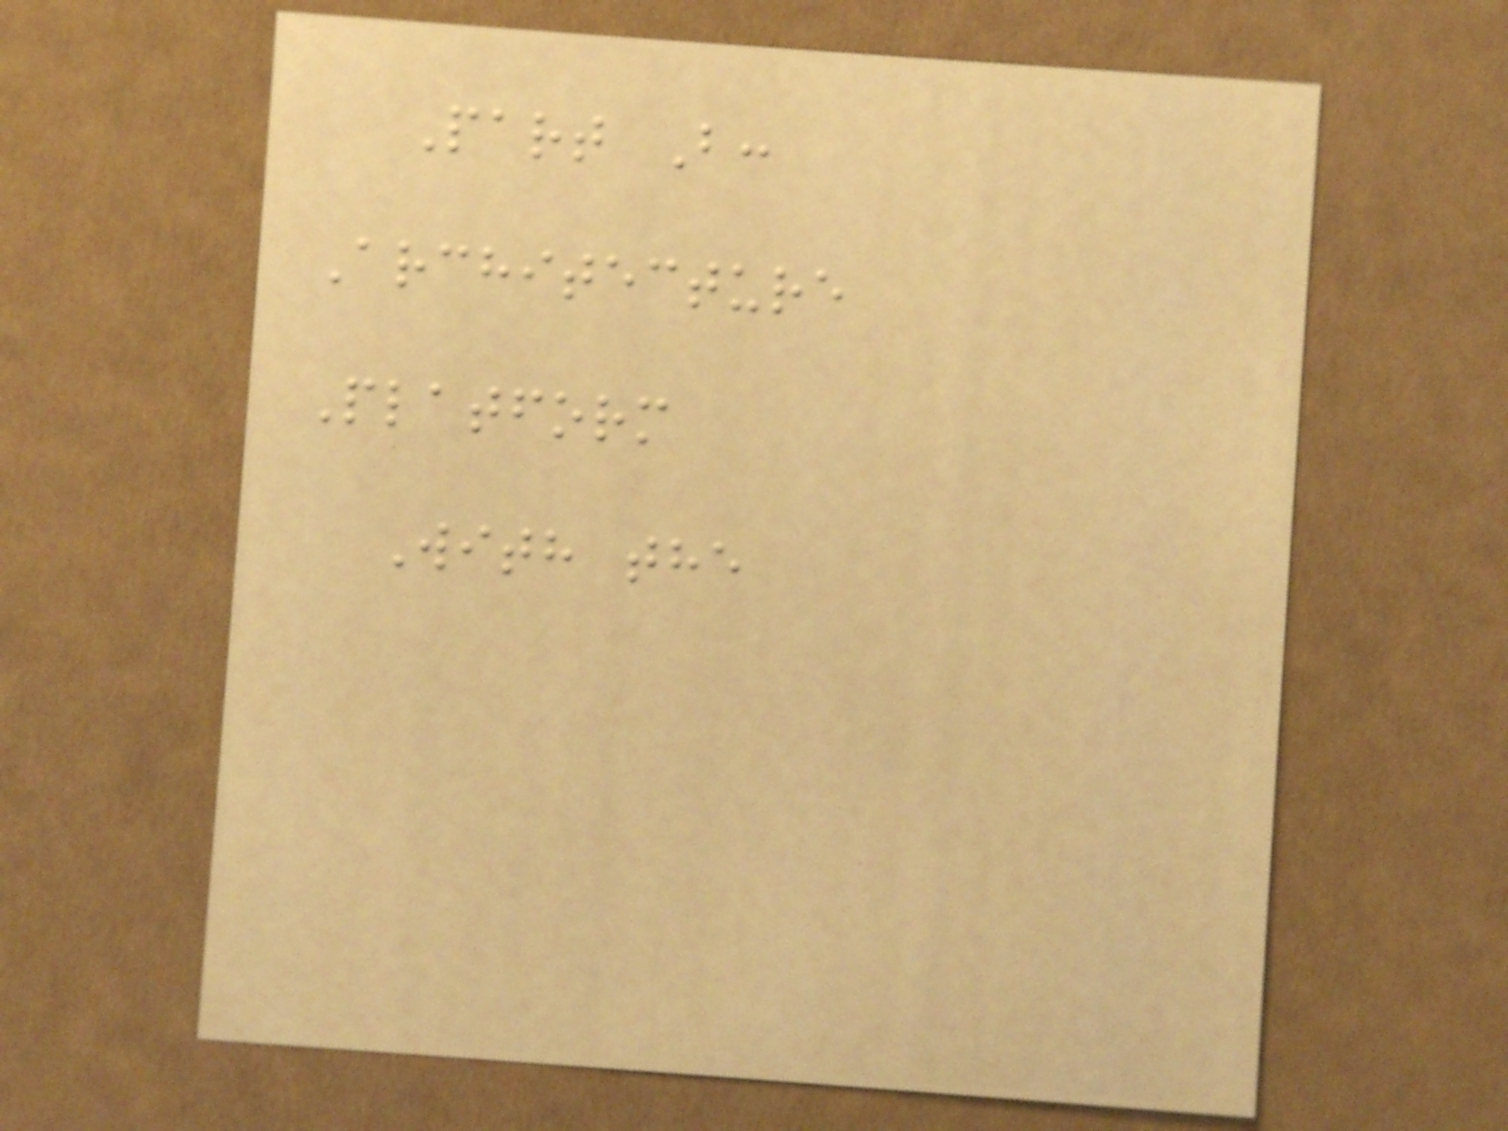Part B:
Architecture
Platform
With the
